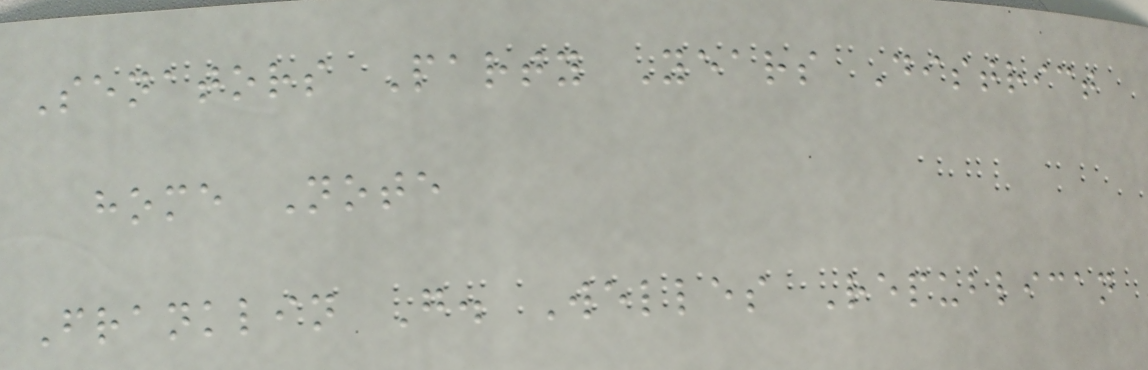Senators Party Years District
home Note
Franklin G. Welles Republican
